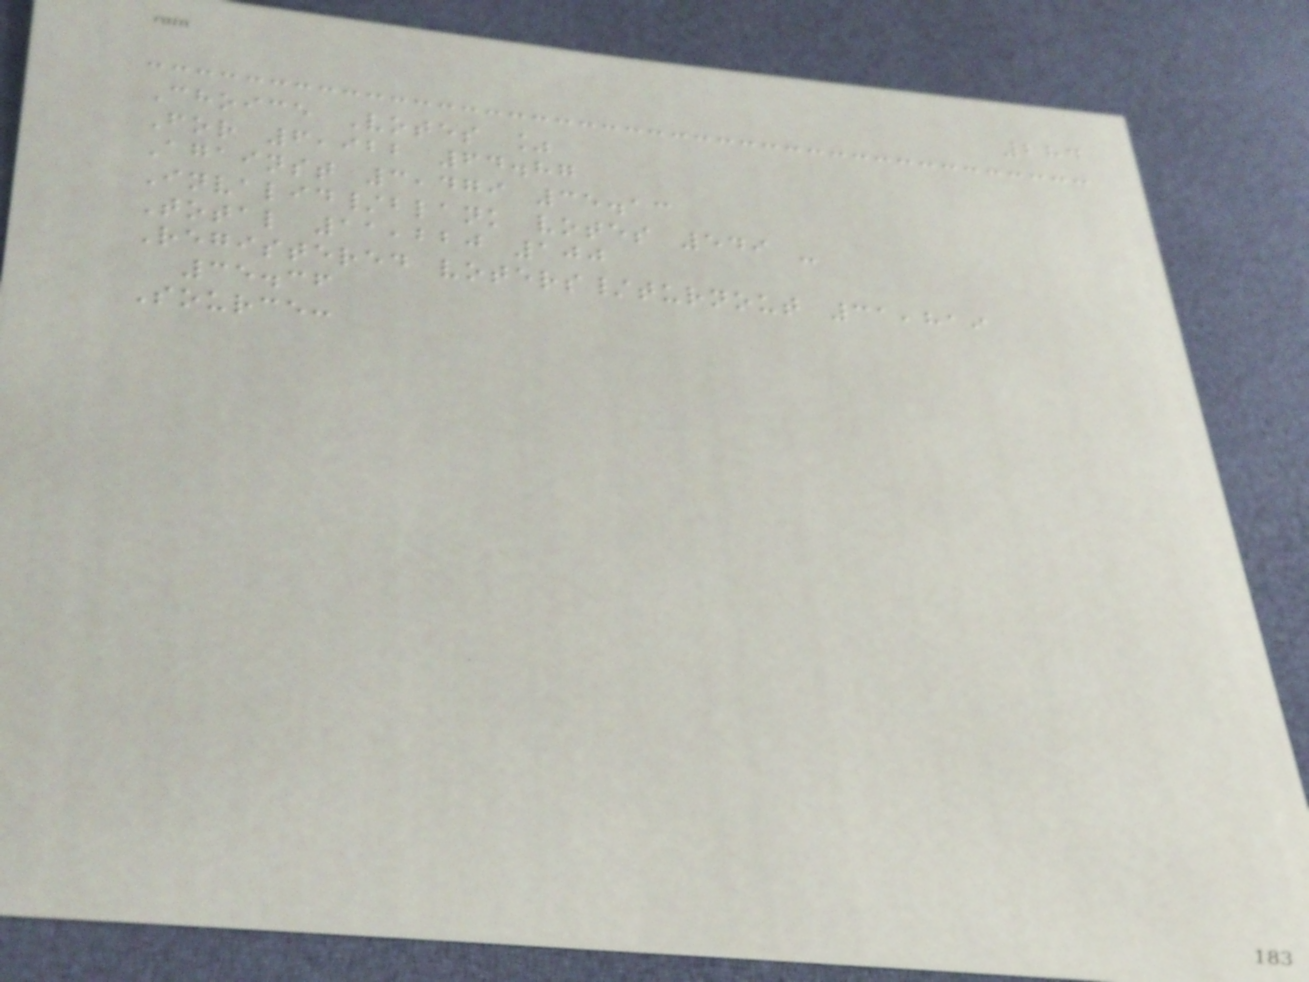284
Choice Votes %
For 6,922 64.87
Against 3,479 35.13
Invalid/blank votes 549 -
Total 11,220 100
Registered voters/turnout 31,819
35.36
Source:
